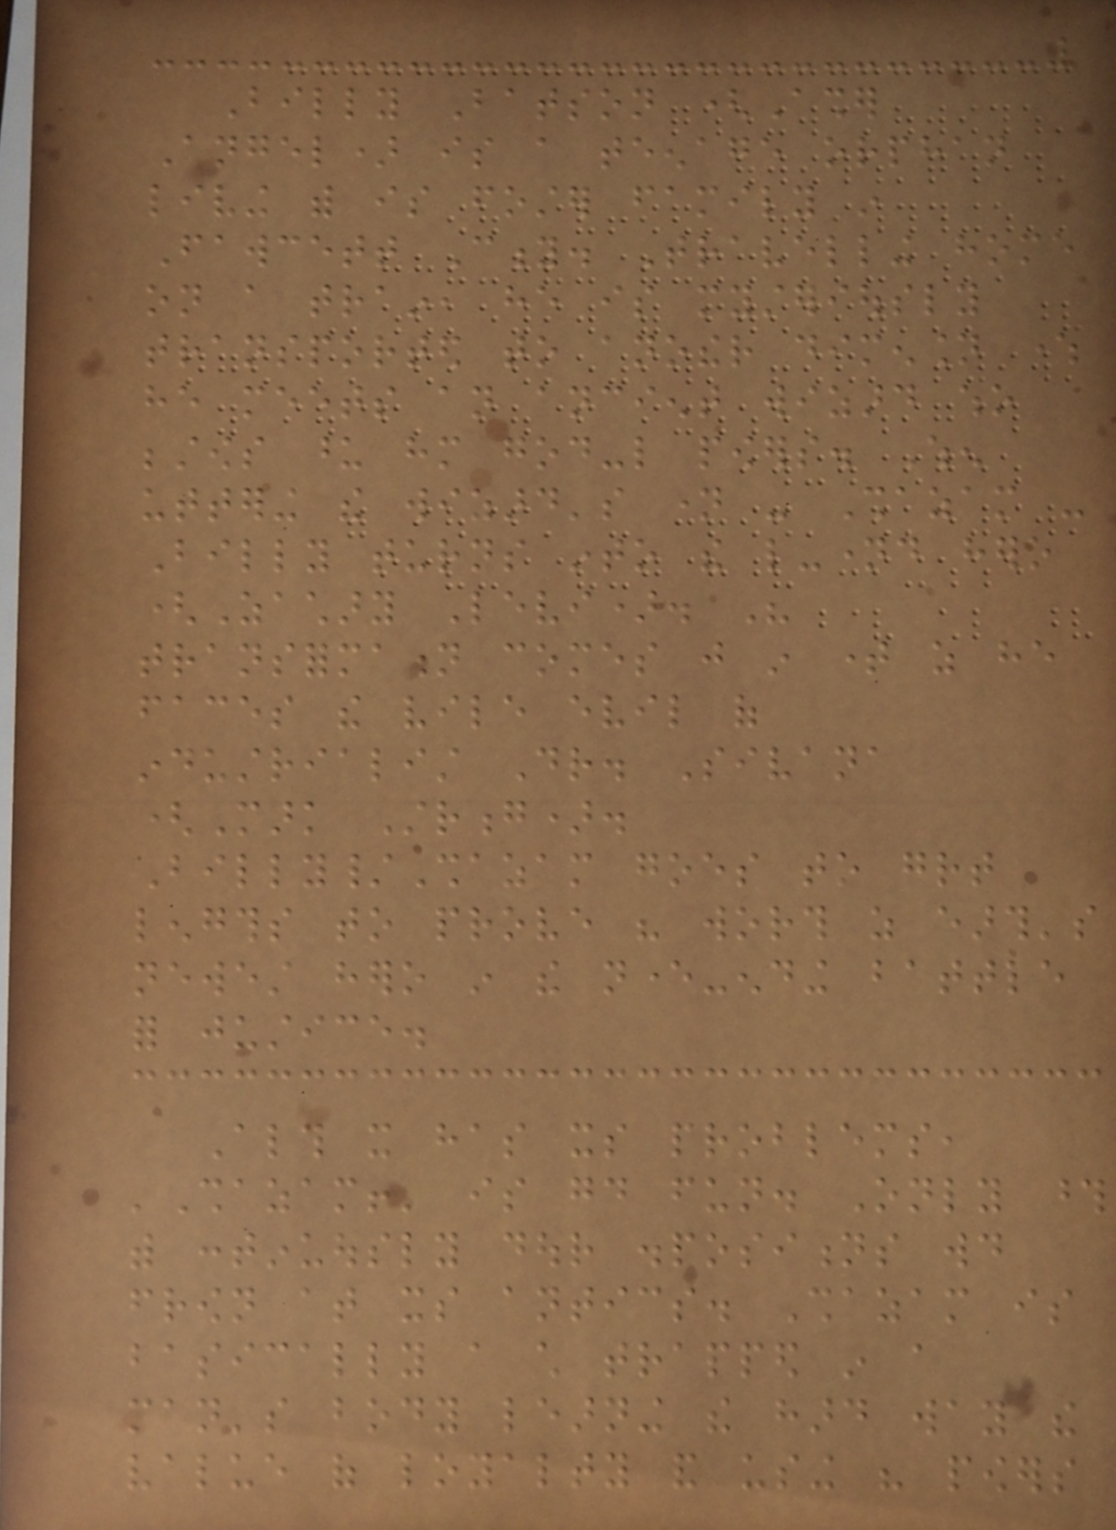Billy Batson (Asher
Angel) is a teenage orphan
living with is foster family in
Fawcett City. Travelling home
on a train, he is mysteriously
transported to another dimension where
he meets an ancient wizard who
bestows upon him god-like powers. When
uttering the wizard's name - Shazam -
Billy turns into the like-named hero
(Zachary Levi). His
transformation comes just in time as he
faces the vile evil of
industrialist Dr. Sivana
(Mark Strong).
Billy/Shazam goes to great
lengths to prove his worth as earth's
newest hero in the never-ending battle
for justice.
Although it has its problems,
'Shazam!' is good fun. Only those
with continuously dour dispositions would
frown at its antics. Shazam is
basically a child trapped in a
man's body learning the hard way the
value of loyalty and using his powers
